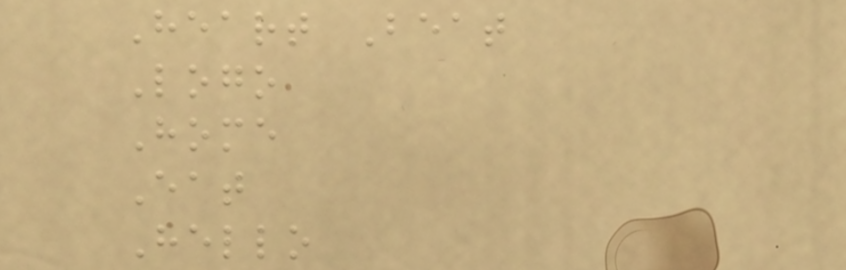Heart Beat
Logo
Home
Eat
Hello
